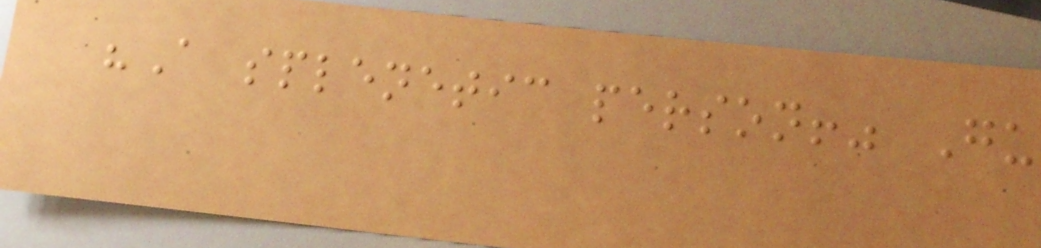"A splenetic person!" Gu
